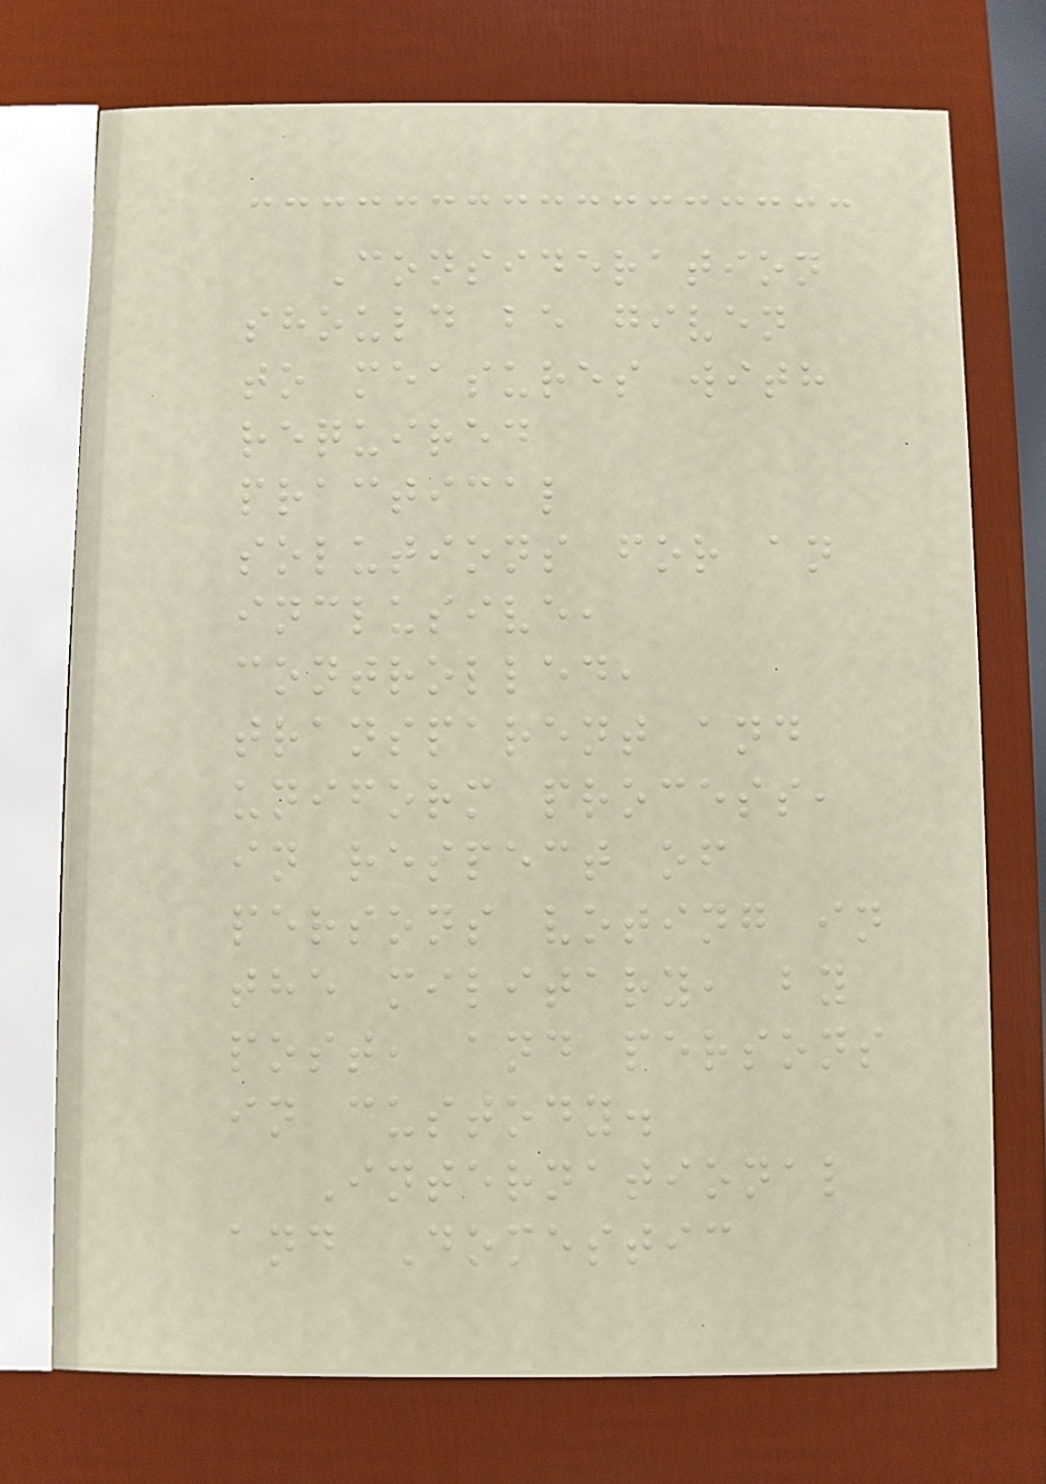Consideration
should be given
to measures with
required
practical
solutions for an
inclusive,
controlled,
transparent and
uniform process,
in respect of
persons voting in
the military, by
post, and persons
in custody.
International
and Domestic
